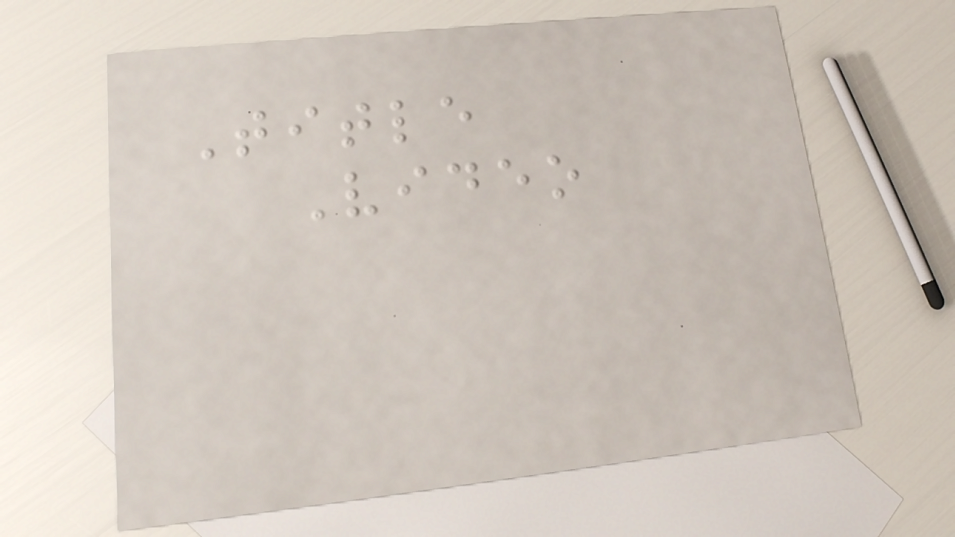Title
Video
